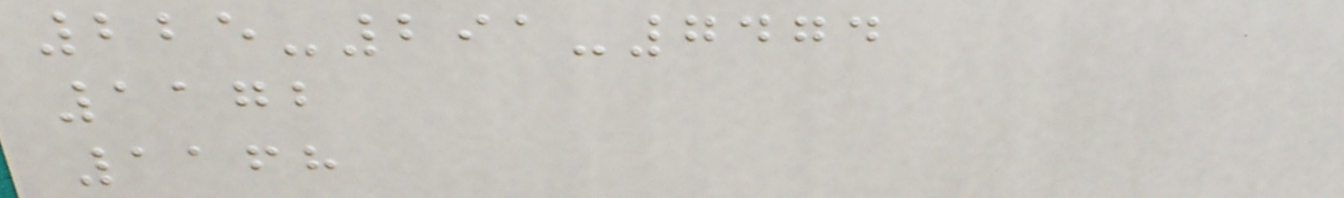225-291-7474
1172
1168
